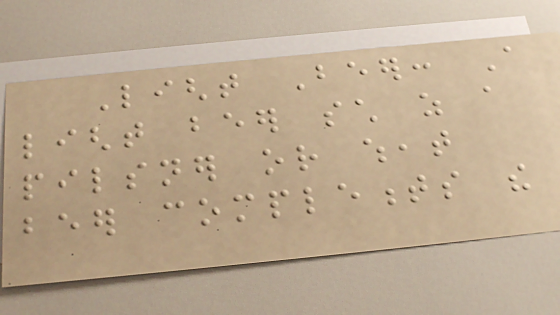Light Beer: A
light beer such as a
pilsner or wheat
beer complements the
